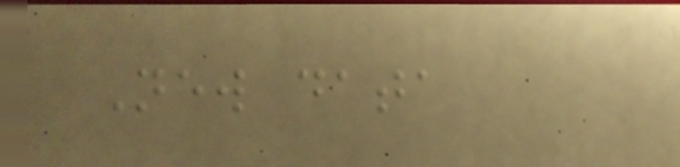New data
